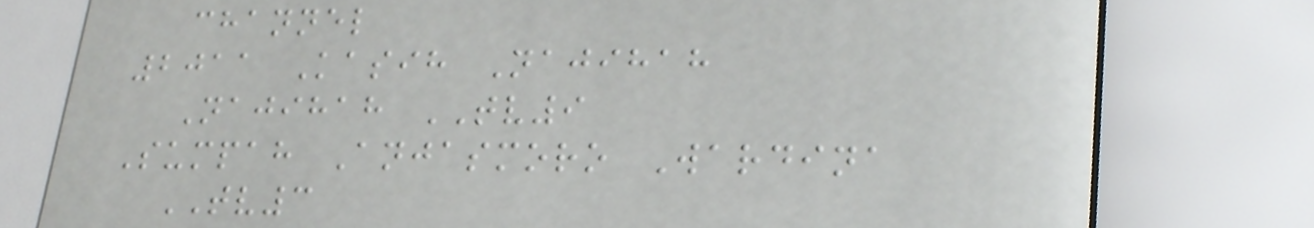channel
2011 Kasih Najihah
Najihah TV9
Sumpah Anjasmoro Wardina
TV3
